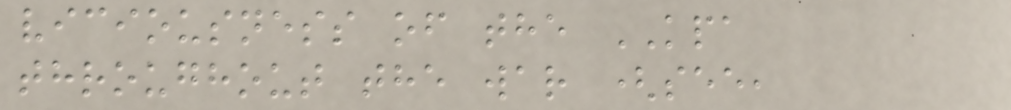viciousness of the KPA
throughout the war (see,
